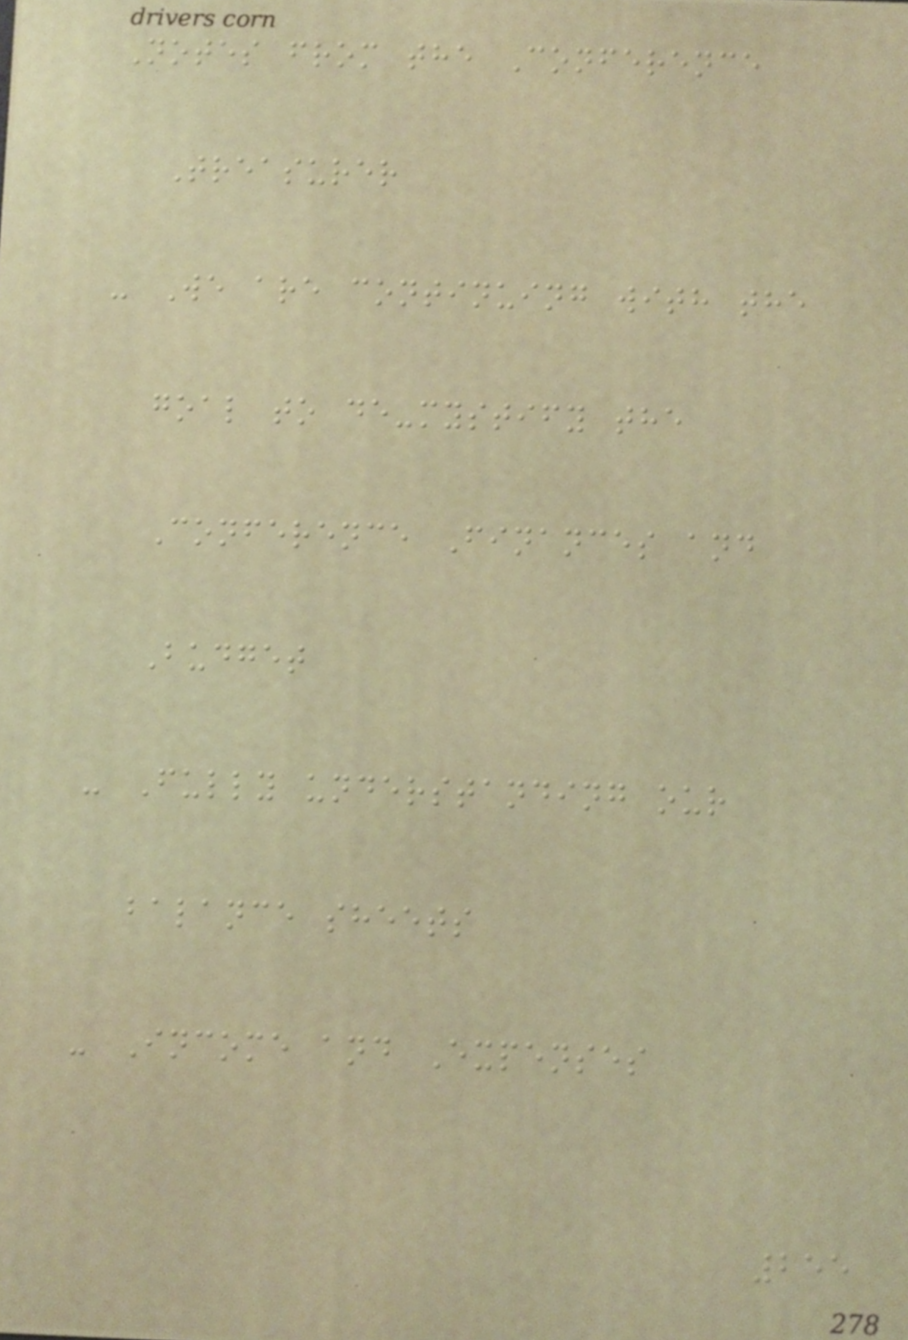Notes from the Conference
Treasurer
- We are continuing with the
goal to de-mystify the
Conference Finances and
Budget
- Fully understanding our
balance sheets
- Income and Expenses
255
